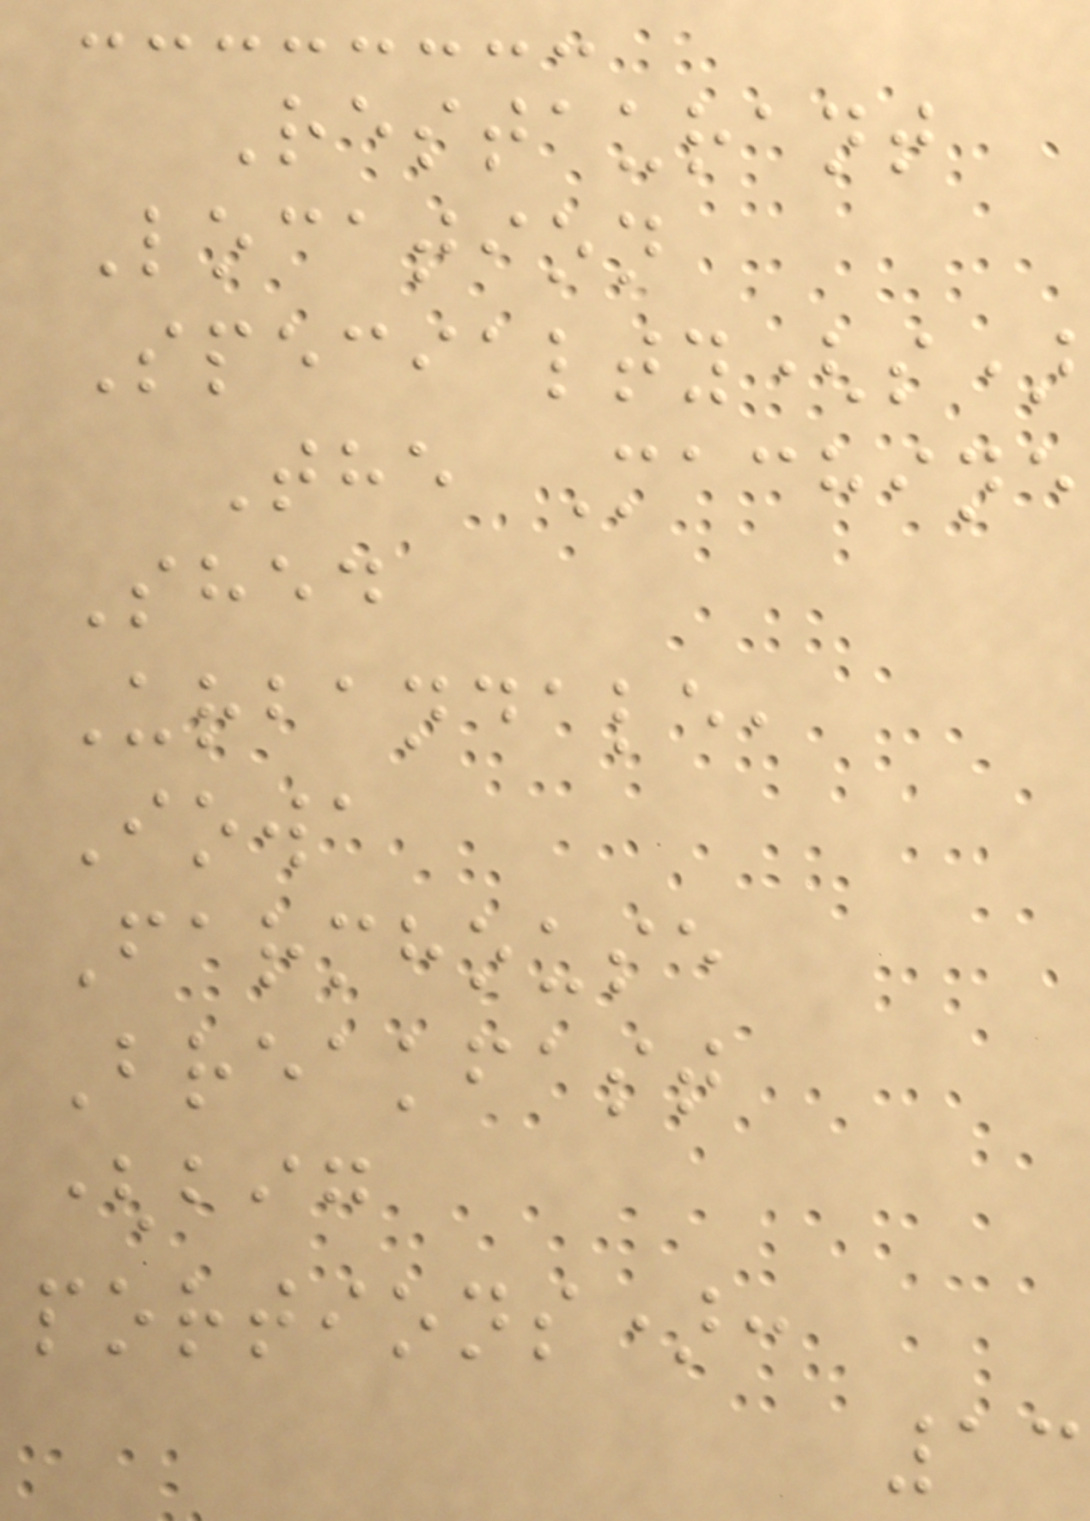Restaurant
Location
Specialty(s)
The Machine
Shed
Urbandale,
Iowa
Farmhouse
Breakfast
(big
portions):
13
